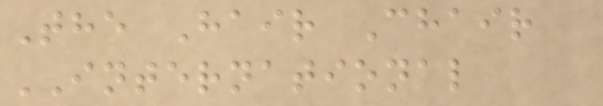The Hair Chair
INTERNATIONAL
